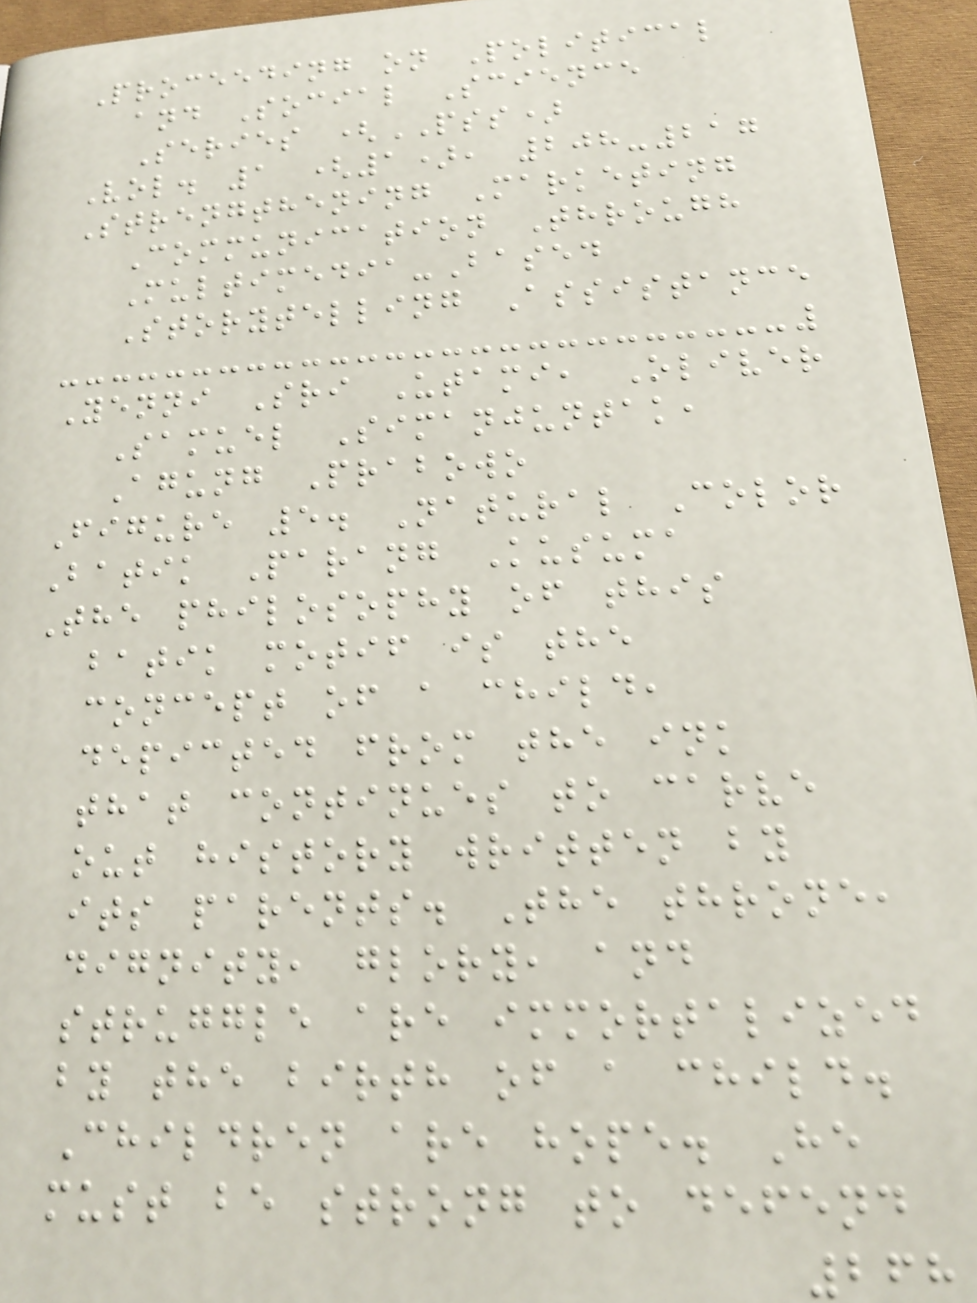Proceeding on Political
and Social Science
Series (PSS)
Vol. 1 (1), 208-217
Strengthening Marketing
Communication Through
Multimedia-Based
Storytelling Assistance
Yenni Sri Utami, Oliver
Samuel Simanjuntak,
Agung Prabowo
Figure 5. Natural Color
Batik Parang Kusuma
The philosophy of this
batik motif is the
concept of a child,
depicted from the ink
that continues to carve
out history written by
its parents. The throne,
dignity, glory, and
struggle are immortalized
by the birth of a child.
Children are hope. He
must be strong to defend
268
